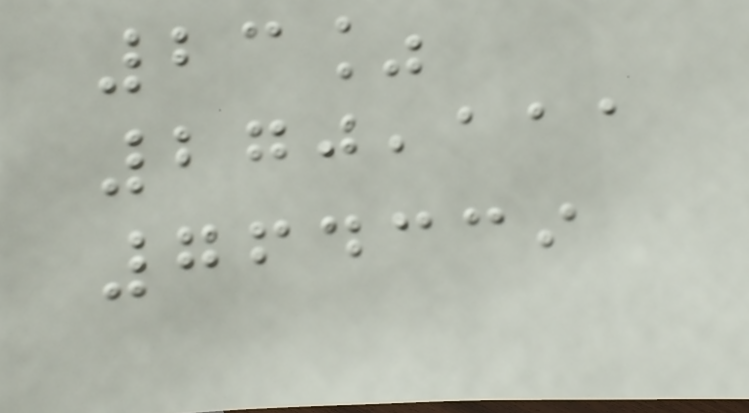23%
270,111
764339
